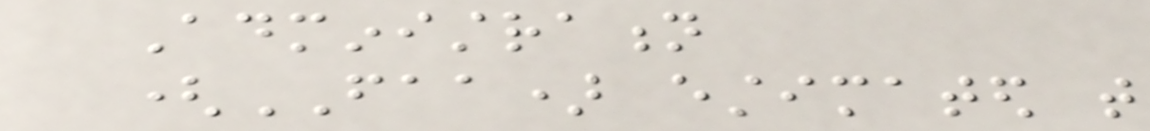Administration
(FAA) estimated that
